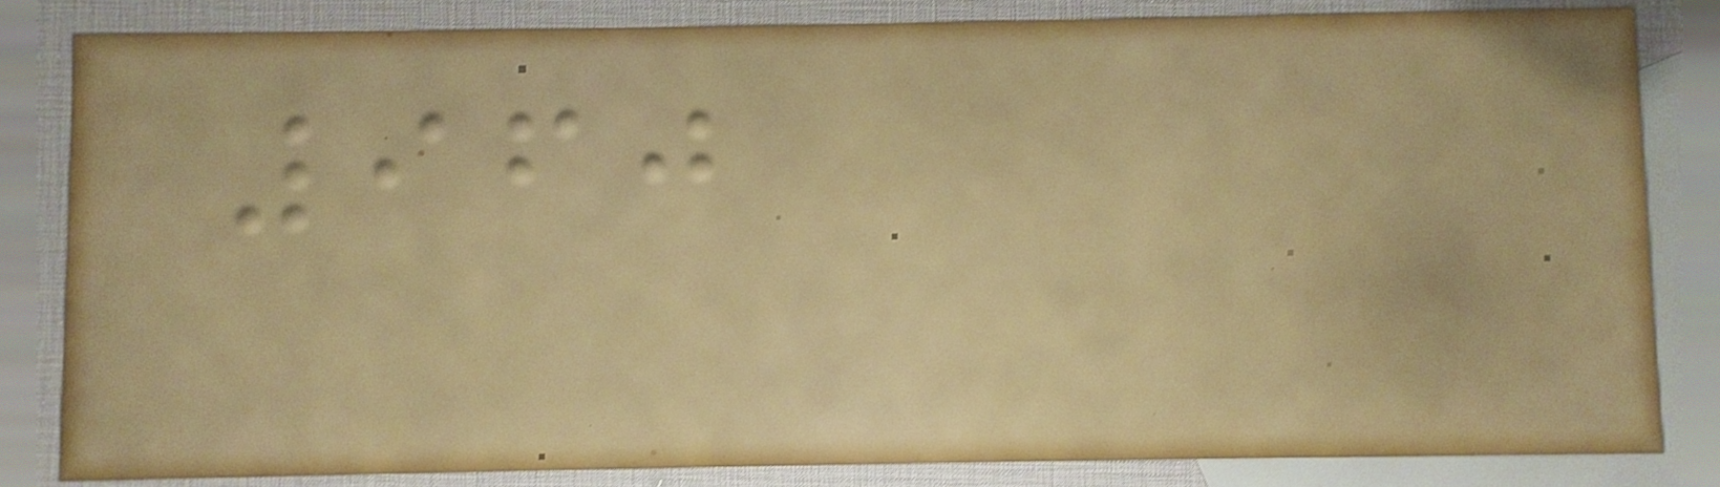960
